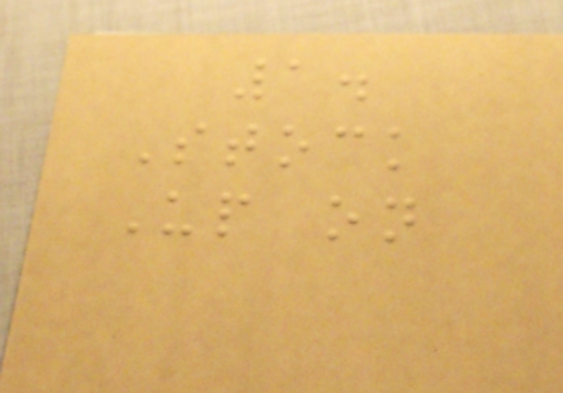1.
Stock
Up on
